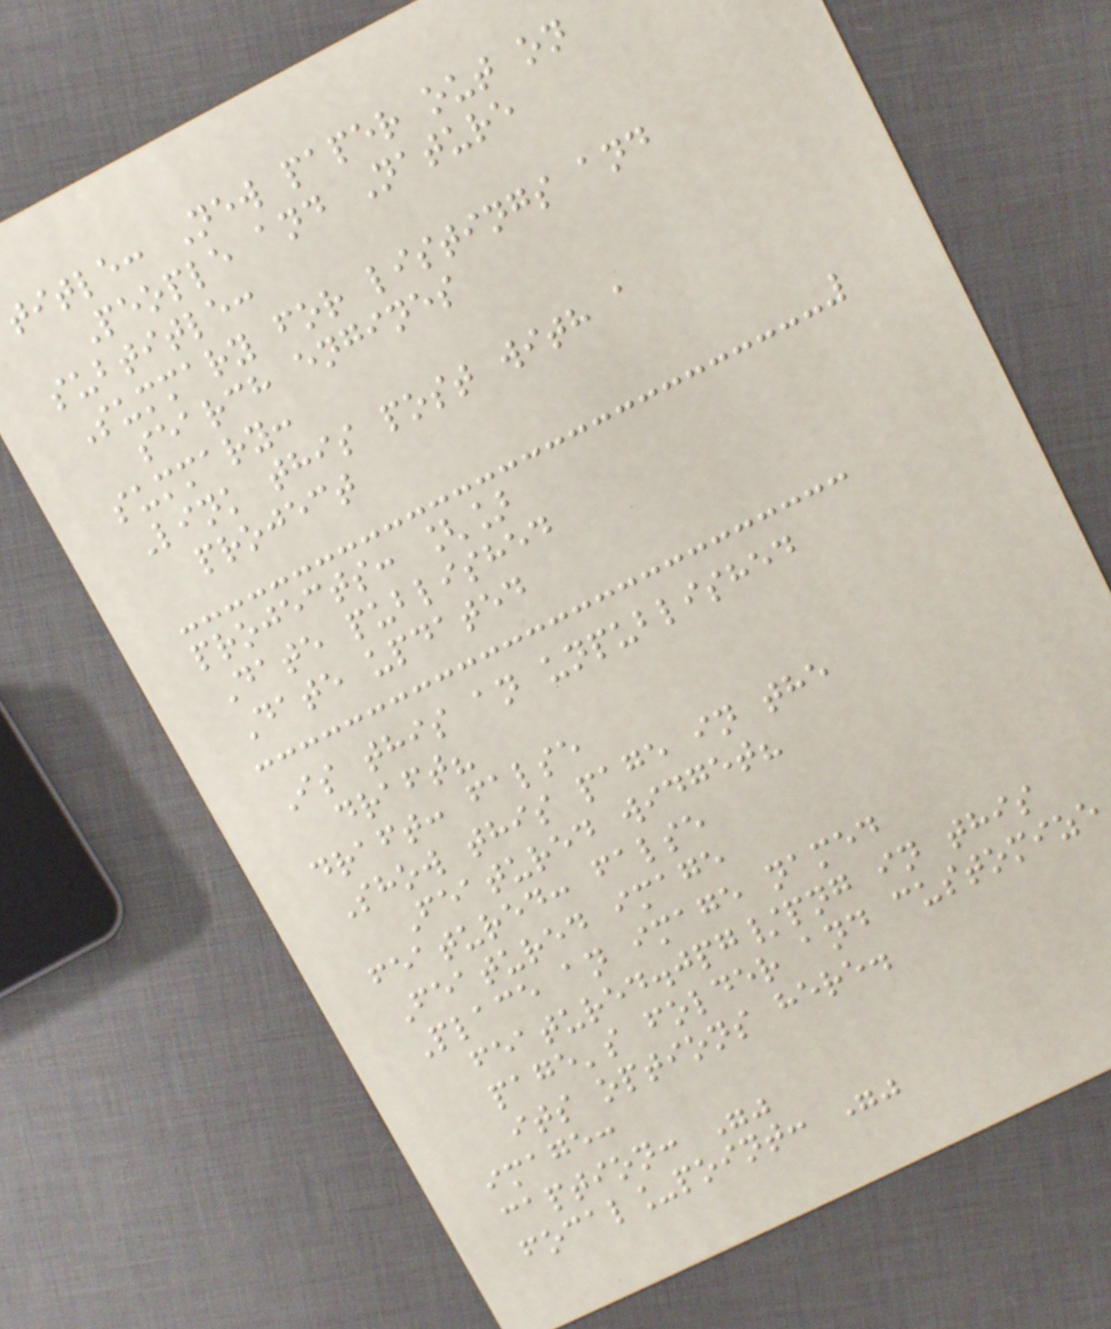title: New paper out on
People and Nature
subtitle:
Summary for listings and
search engines
summary:
Link this post with a
project
projects: []
Date published
Date updated
Is this an unpublished
draft?
draft: false
Show this page in the
Featured widget?
featured: false
Featured image
Place an image named
featured.jpg/png in this
page's folder and customize
its options here.
image:
caption: ""
focal_point: ""
